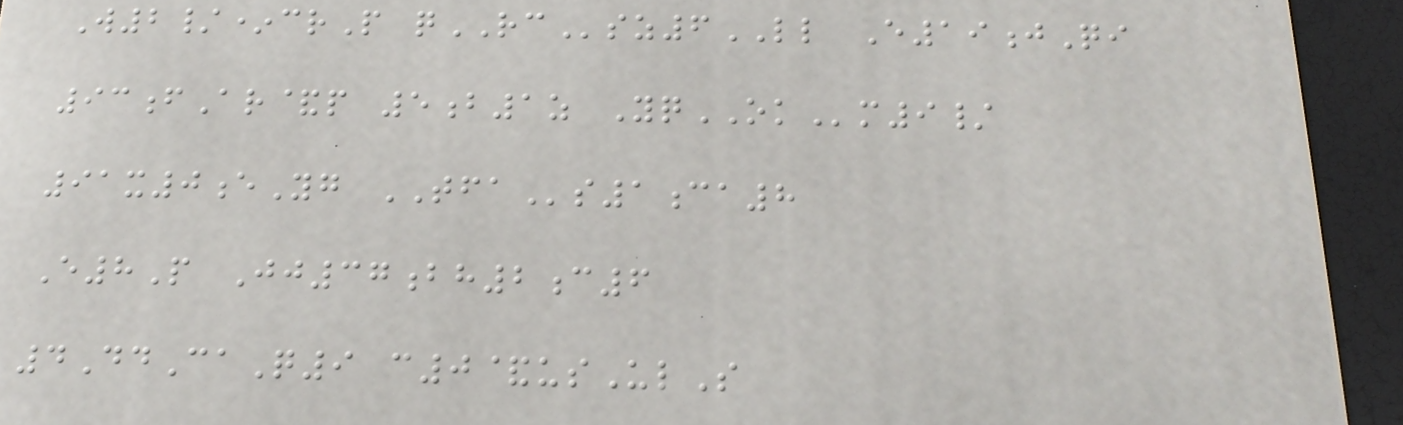W2/*crP qRCsz6LL E19jQi
93fAr&p 5b1z YqOKm9/
91x0eYg TFAs1ca8
E8P Jj37bh2c6
4DdCaQ9 c0&usUlS
